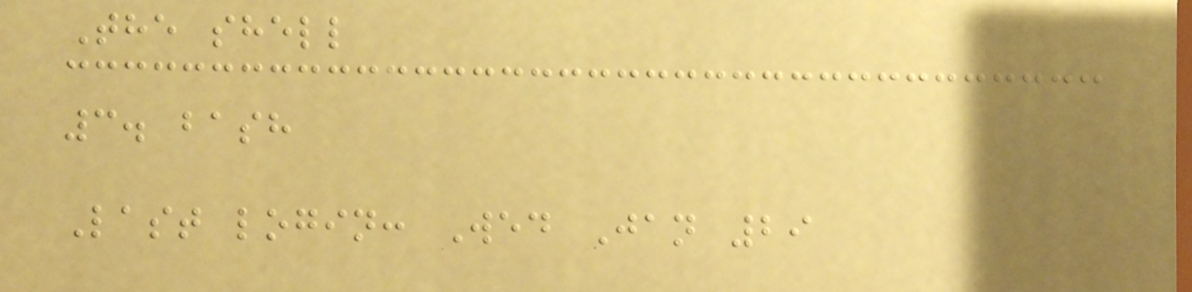The shell
3. bash
Last login: Wed Jan 29
